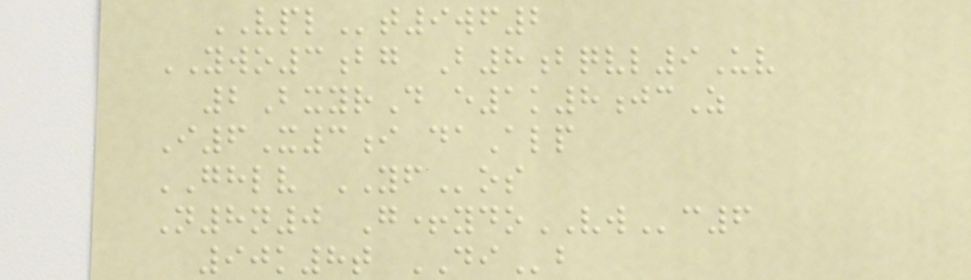VPLt9wf2
YWO3bg B8bqvl9Uv
2BxyrD e1k8jcZ
I6X3i daAlp
GHLV YFos
N8n0 G+ydoVWc6
90k8t DIb
